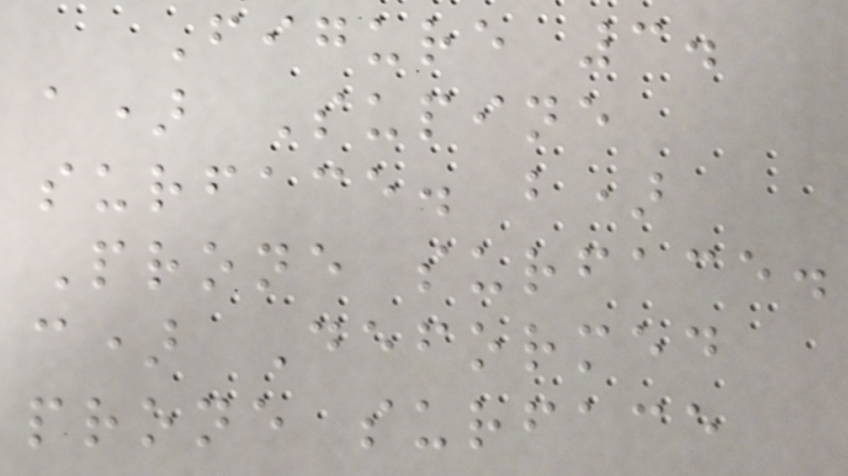Figure 3.
a) Supine
surface. b)
Prone surface.
c) Deformed
prone surface
